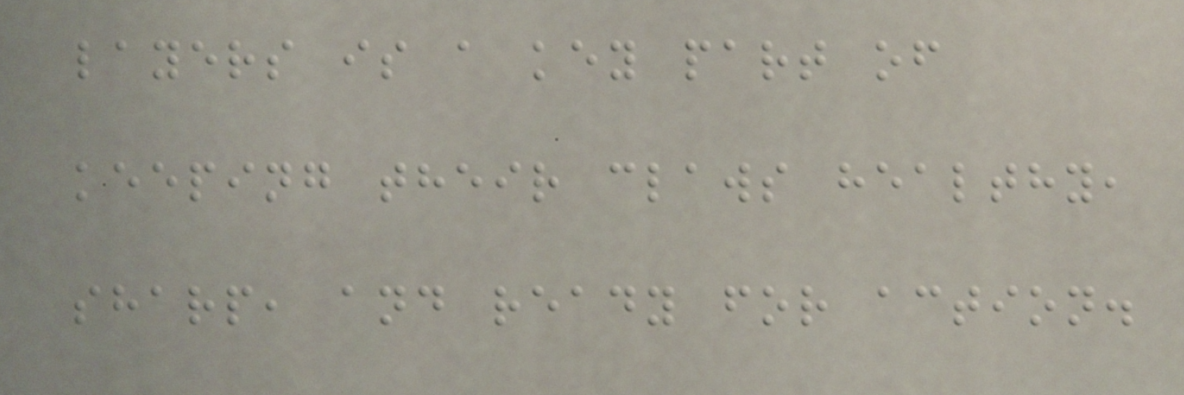layers is a key part of
keeping their claws healthy,
sharp, and ready for action.
